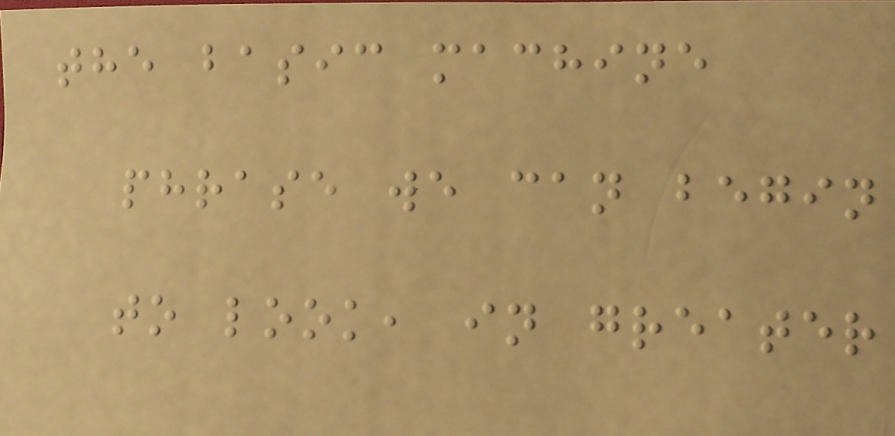the basic machine
phrase we can begin
to look, in greater
